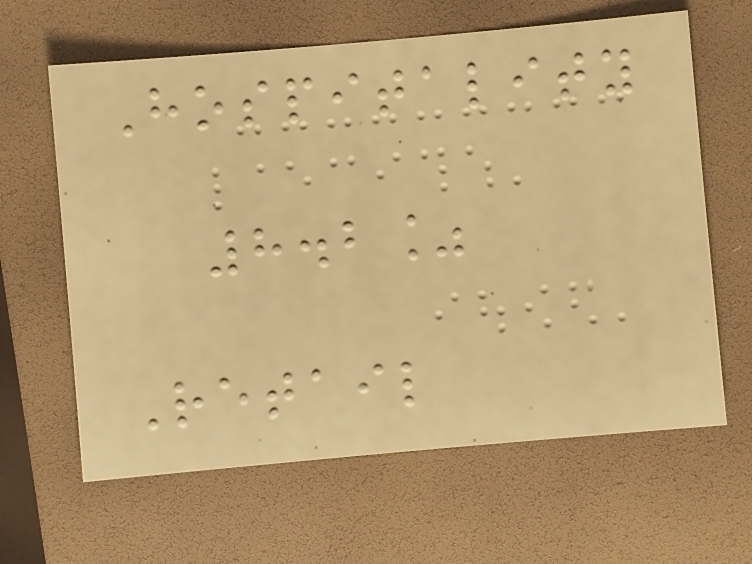Hospitality
8.2%
Retail
